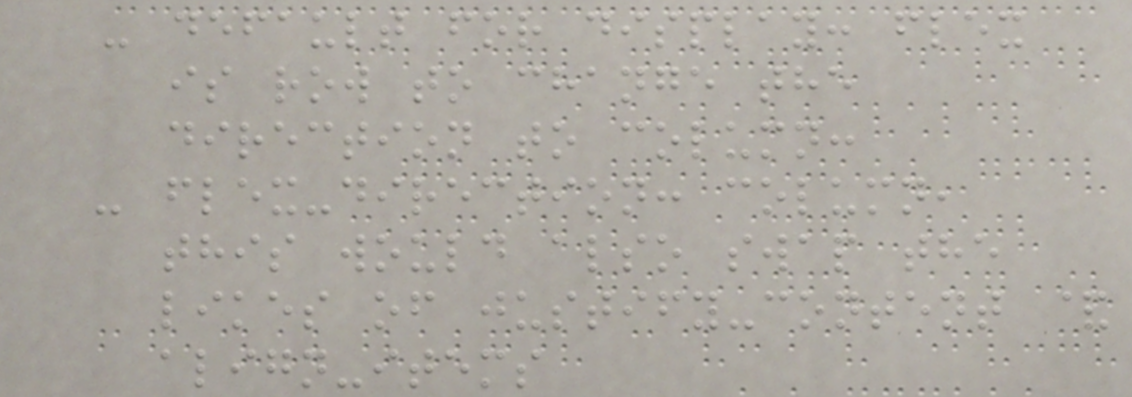- default for display: flex
is row to change the
direction to column:
- flex-direction: column,
this would also swap the
likes of justify-content &
align-items
